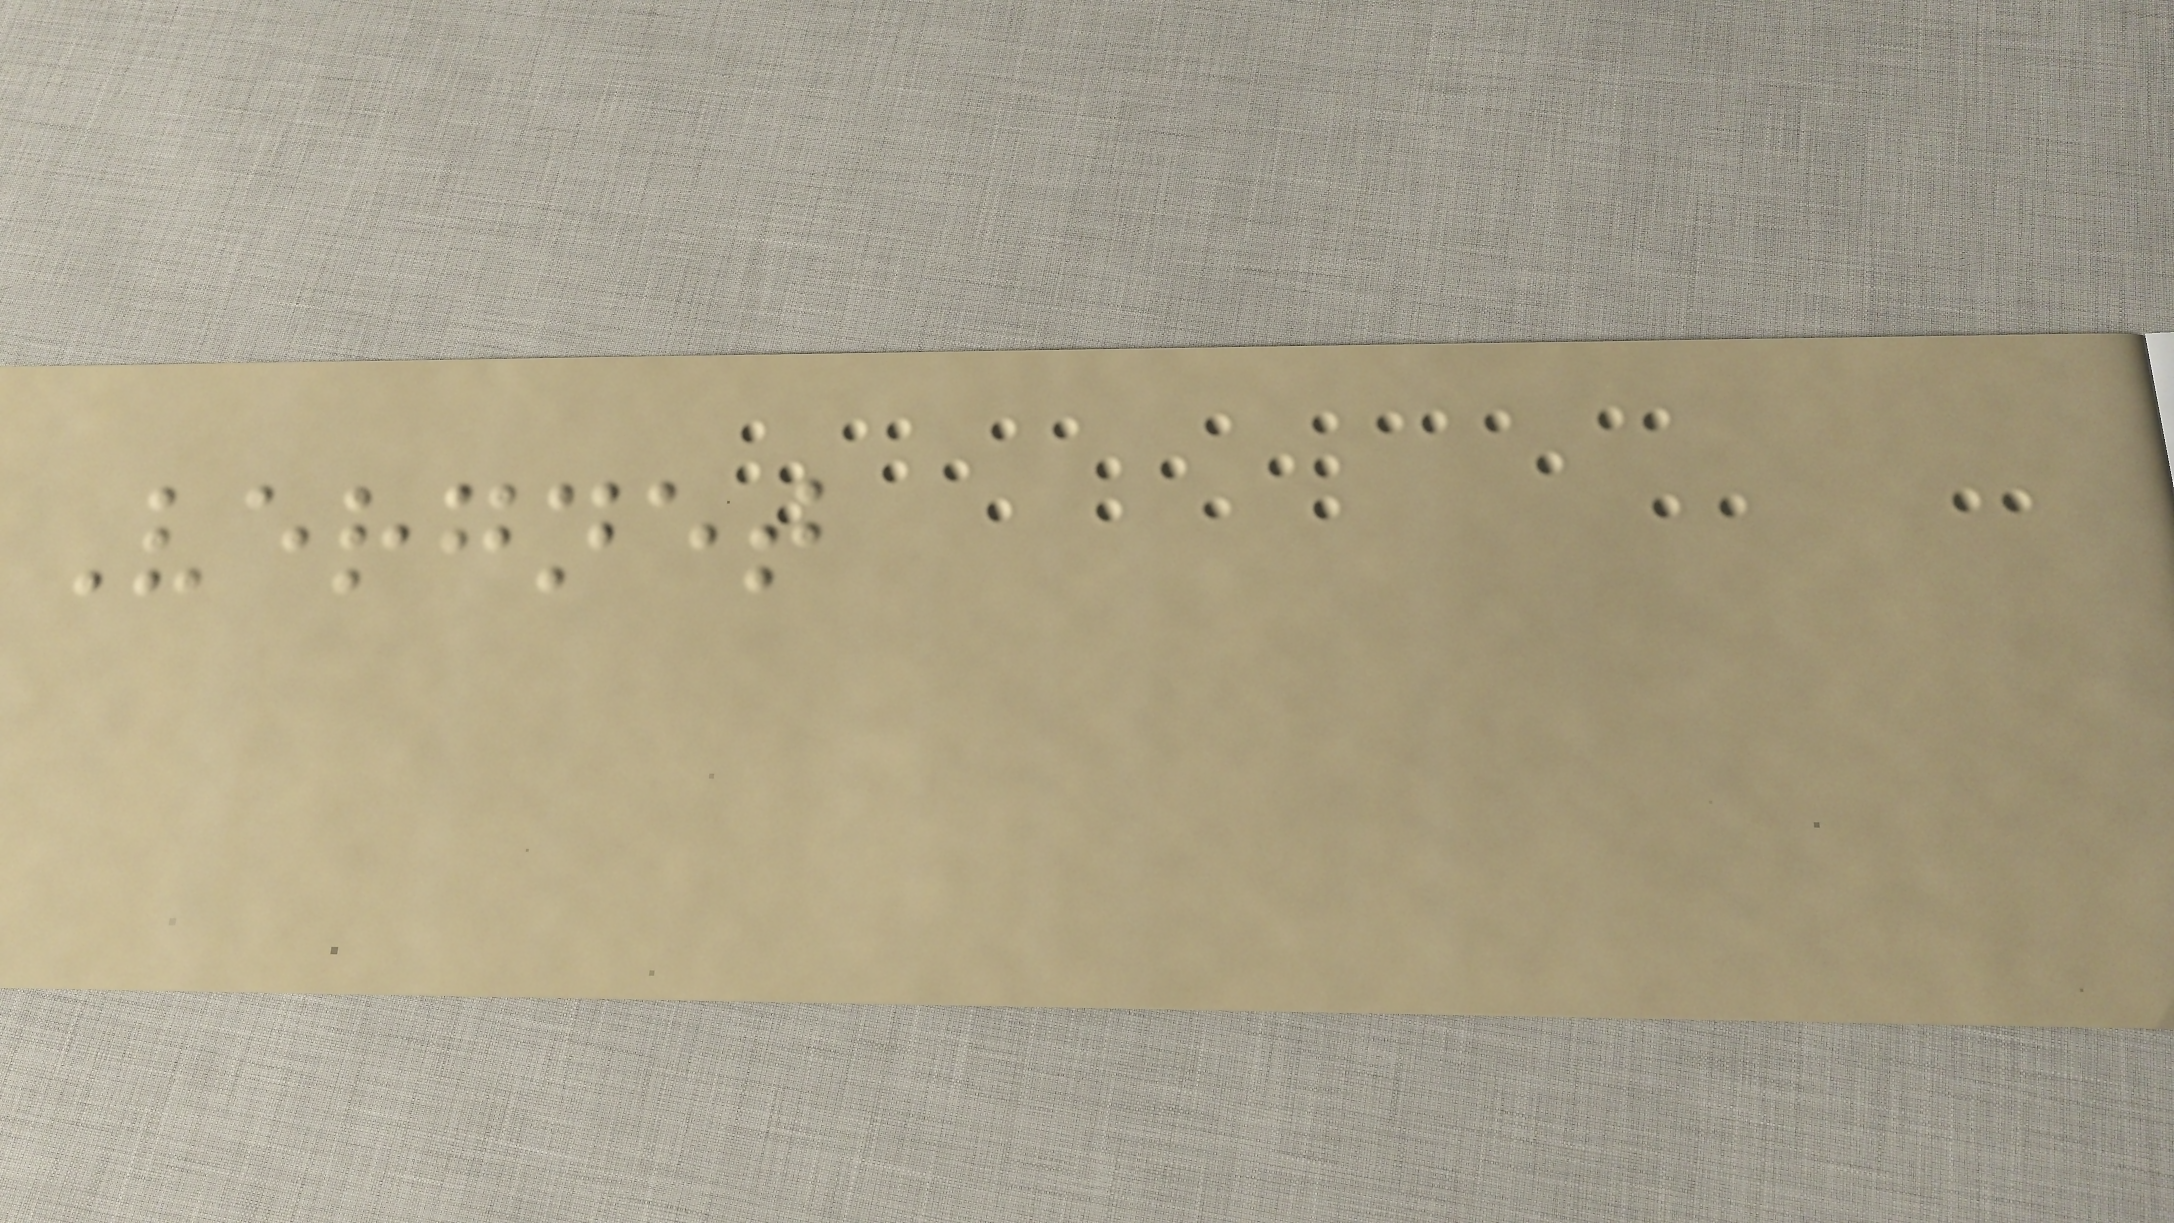Vergnet
